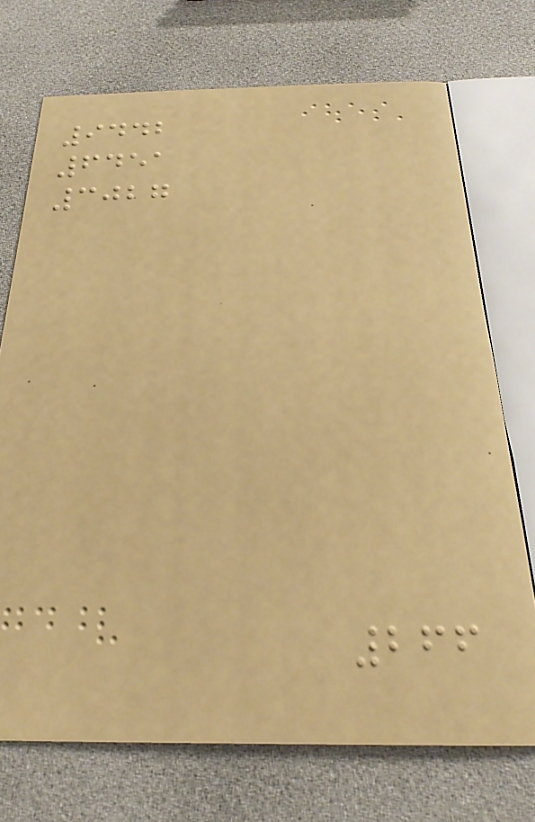9442
6451
3027
266
